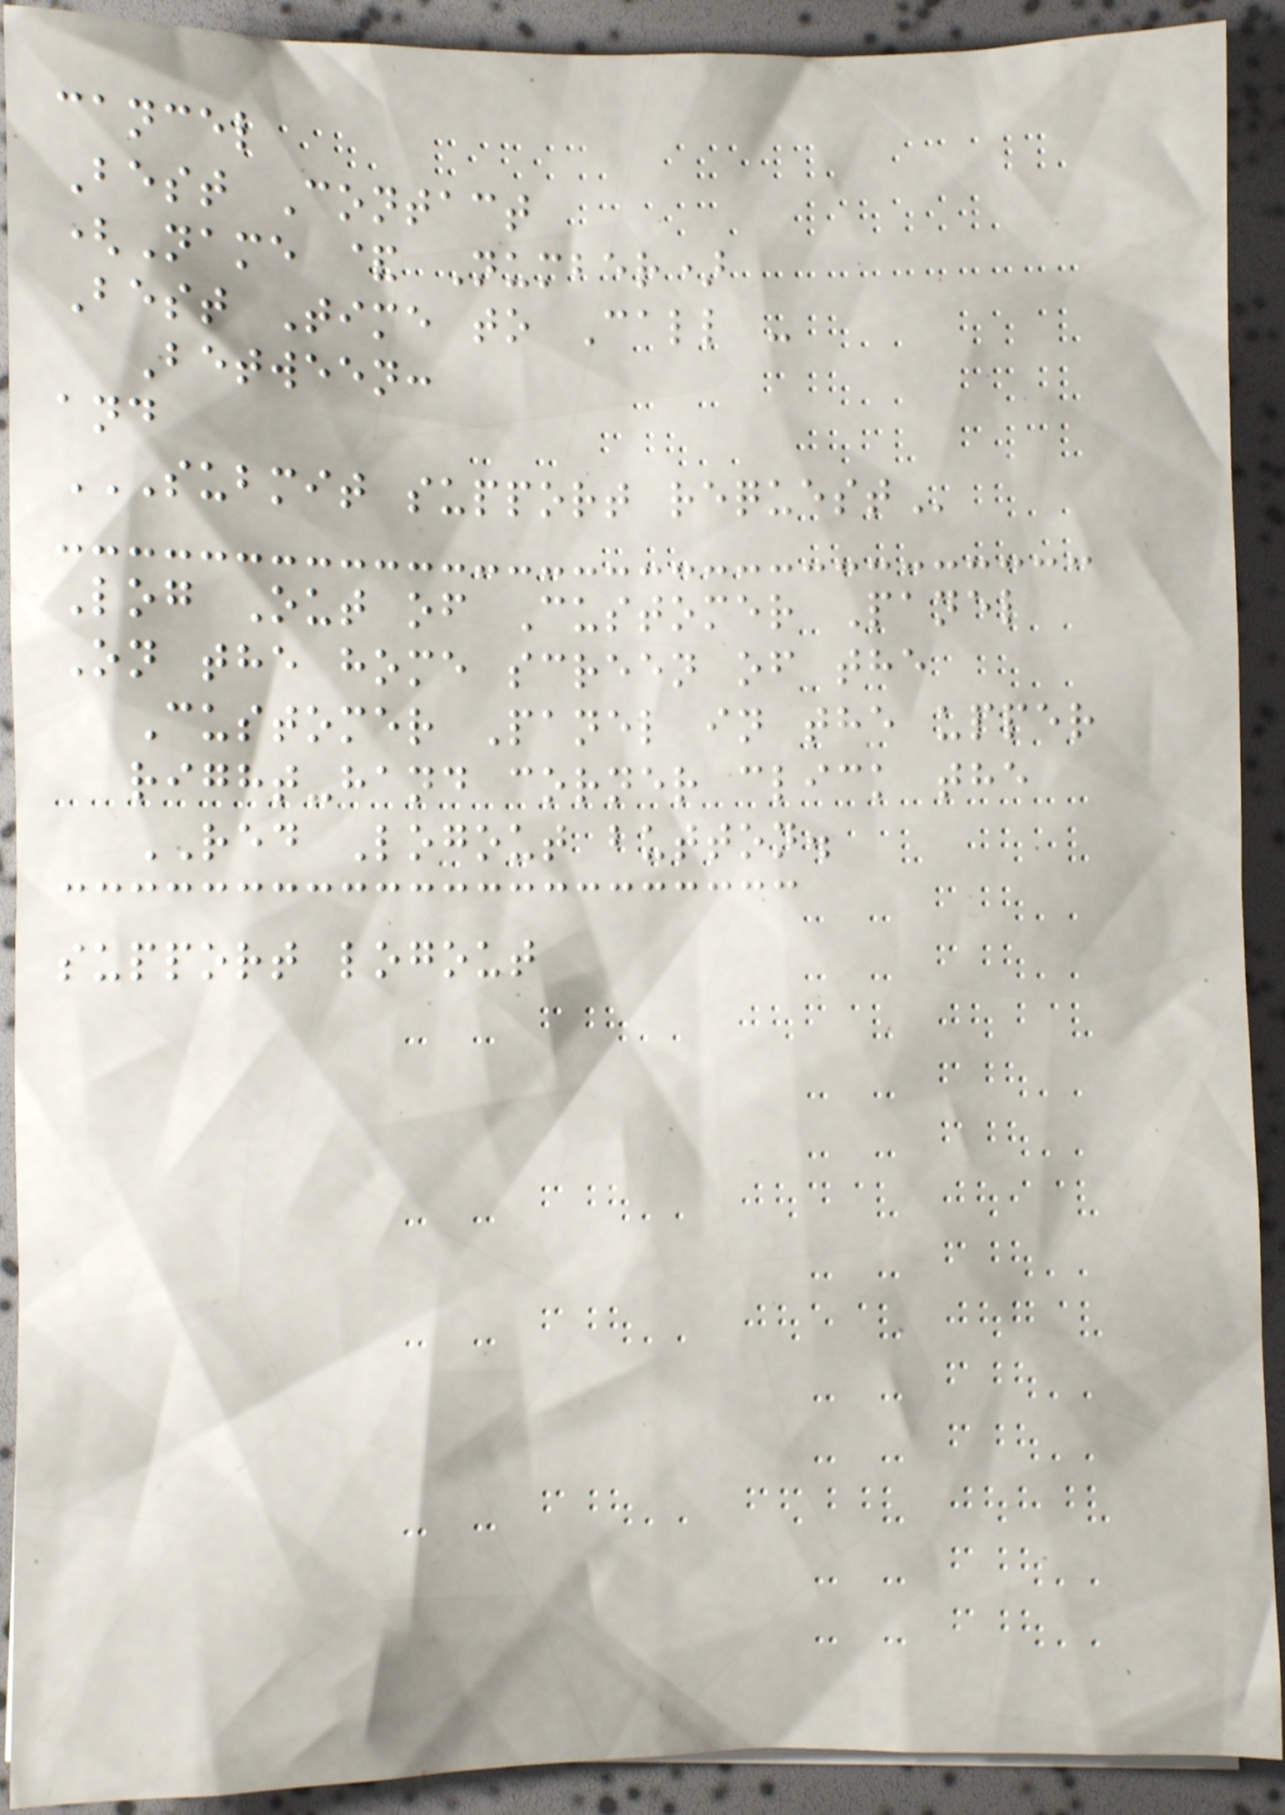cancel
Best Contact
(Name & Number)
Best Time to Call -
Between:
and
SUBMIT SUPPORT REQUEST
Log Out of Customer Panel
On the home screen of the
Customer Panel in the upper
right-hand corner click the
RED Logout button.
support logout
